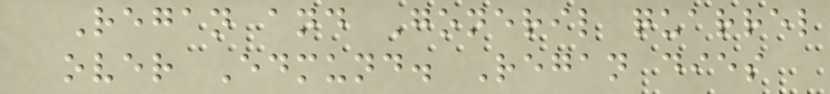Regan and Goneril quarrel
over Edmund. Regan dies
